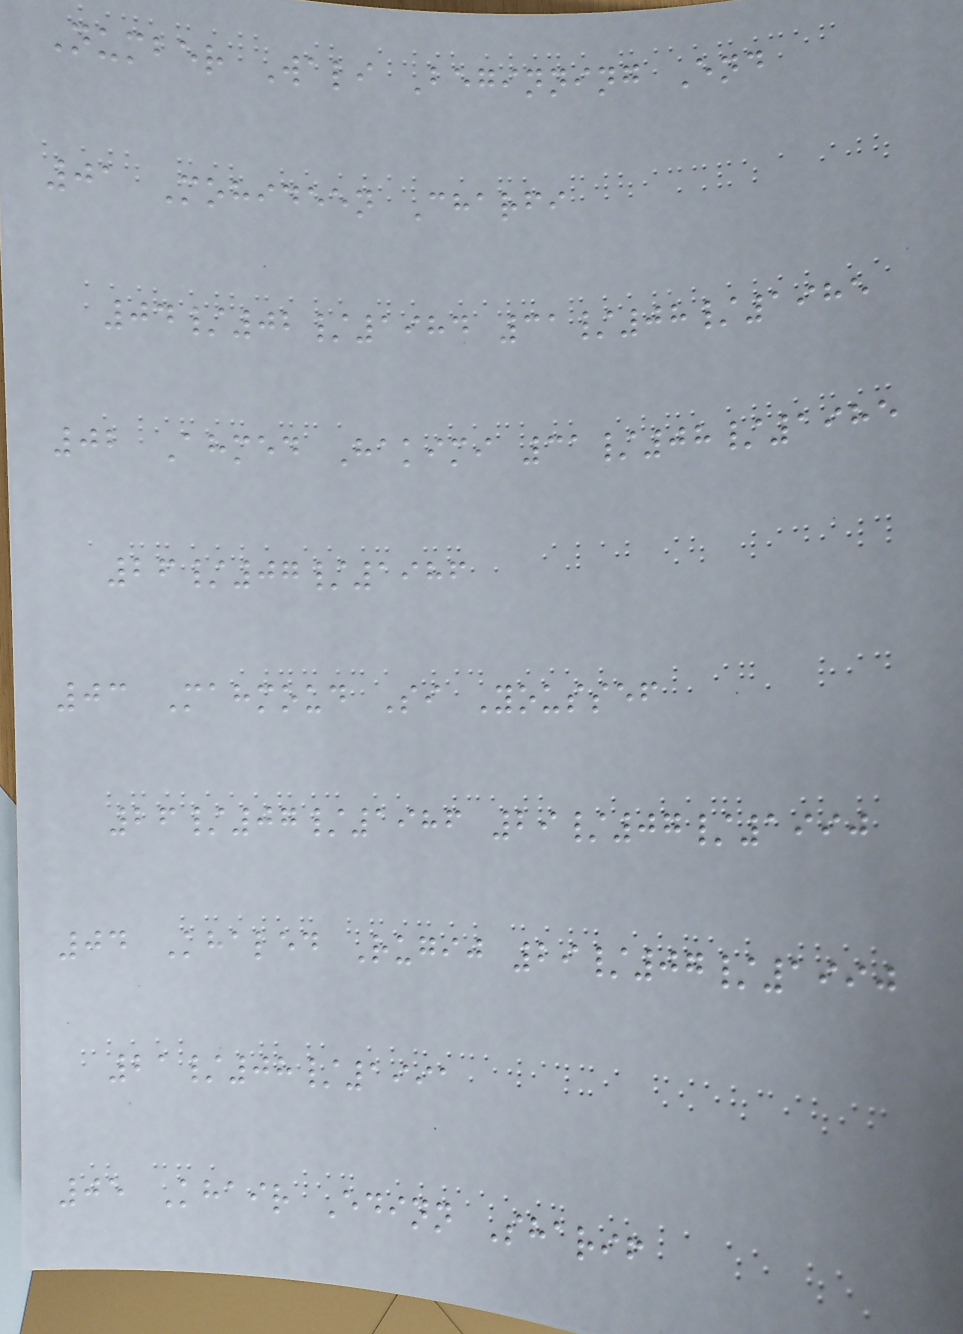Number Wali Beginning End
01 Mohideen Charfi
04/02/1984 31/08/1985
02 Ahmed Hakimi 31/08/1985
26/07/1986
03 Mahmoud Si Youssef
26/07/1986 29/07/1990
04 Khaled Rugij 29/07/1990
21/08/1991
05 Khair Edinn Sharif
